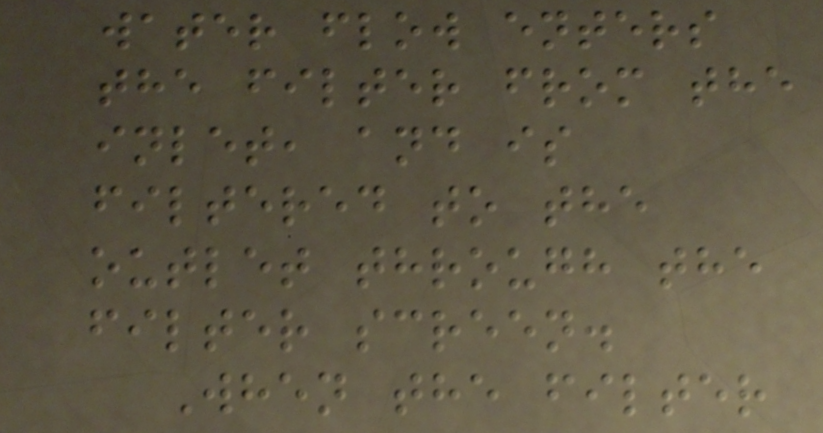water flow enters
the filter from the
inlet, and is
filtered to the
outlet through the
filter screen.
When the filter
